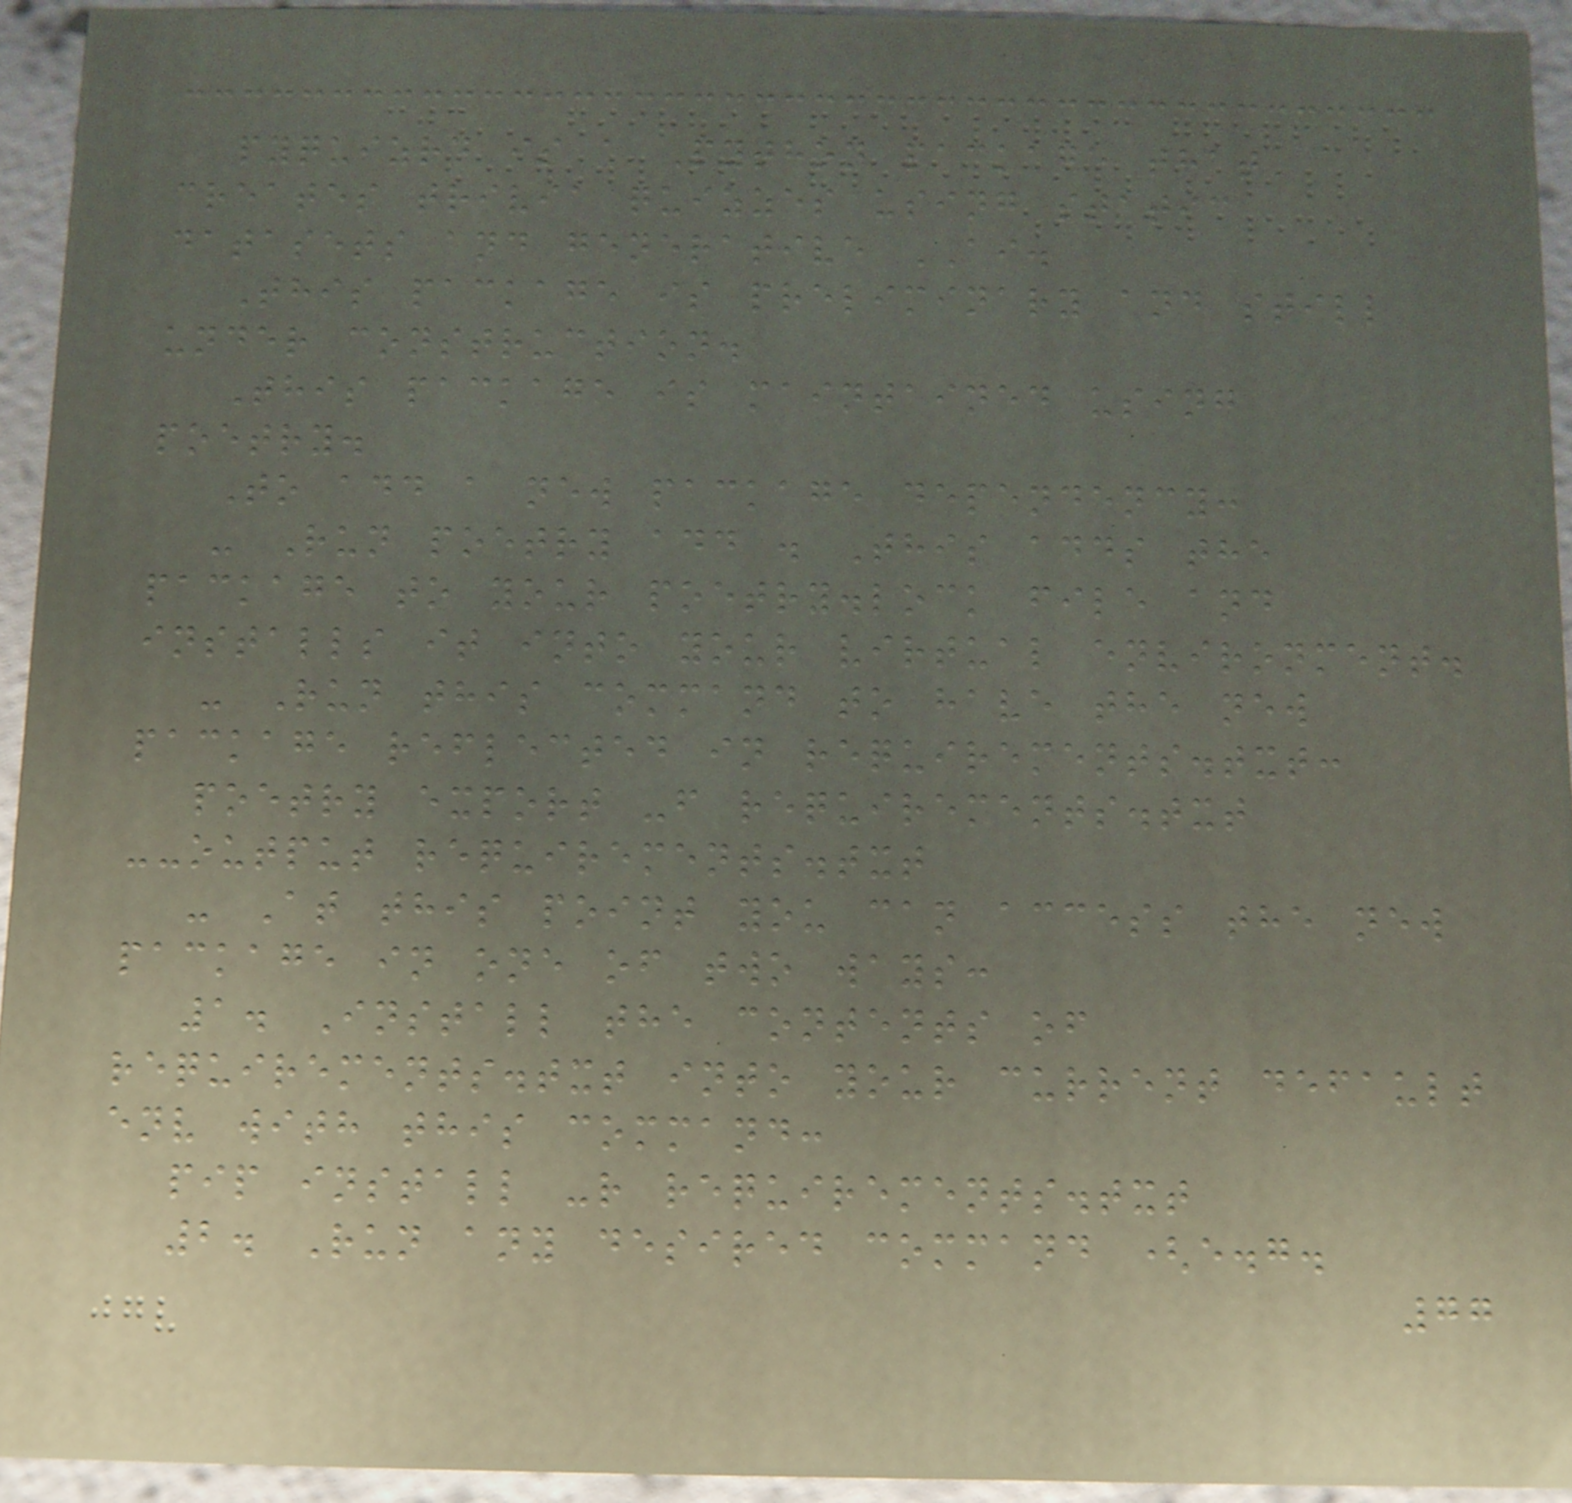pyquizrd is a Python package that
creates trivia quizzes using static
datasets and generative AI.
This package is preliminary and still
under construction.
This package is maintained using
poetry.
To add a new package dependency:
- Run poetry add . This adds the
package to your poetry.lock file and
installs it into your virtual environment.
- Run this command to have the new
package reflected in requirements.txt:
poetry export -f requirements.txt
--output requirements.txt
- At this point you can access the new
package in one of two ways:
1. Install the contents of
requirements.txt into your current default
env with this command:
pip install -r requirements.txt
2. Run any desired command (e.g.
77
